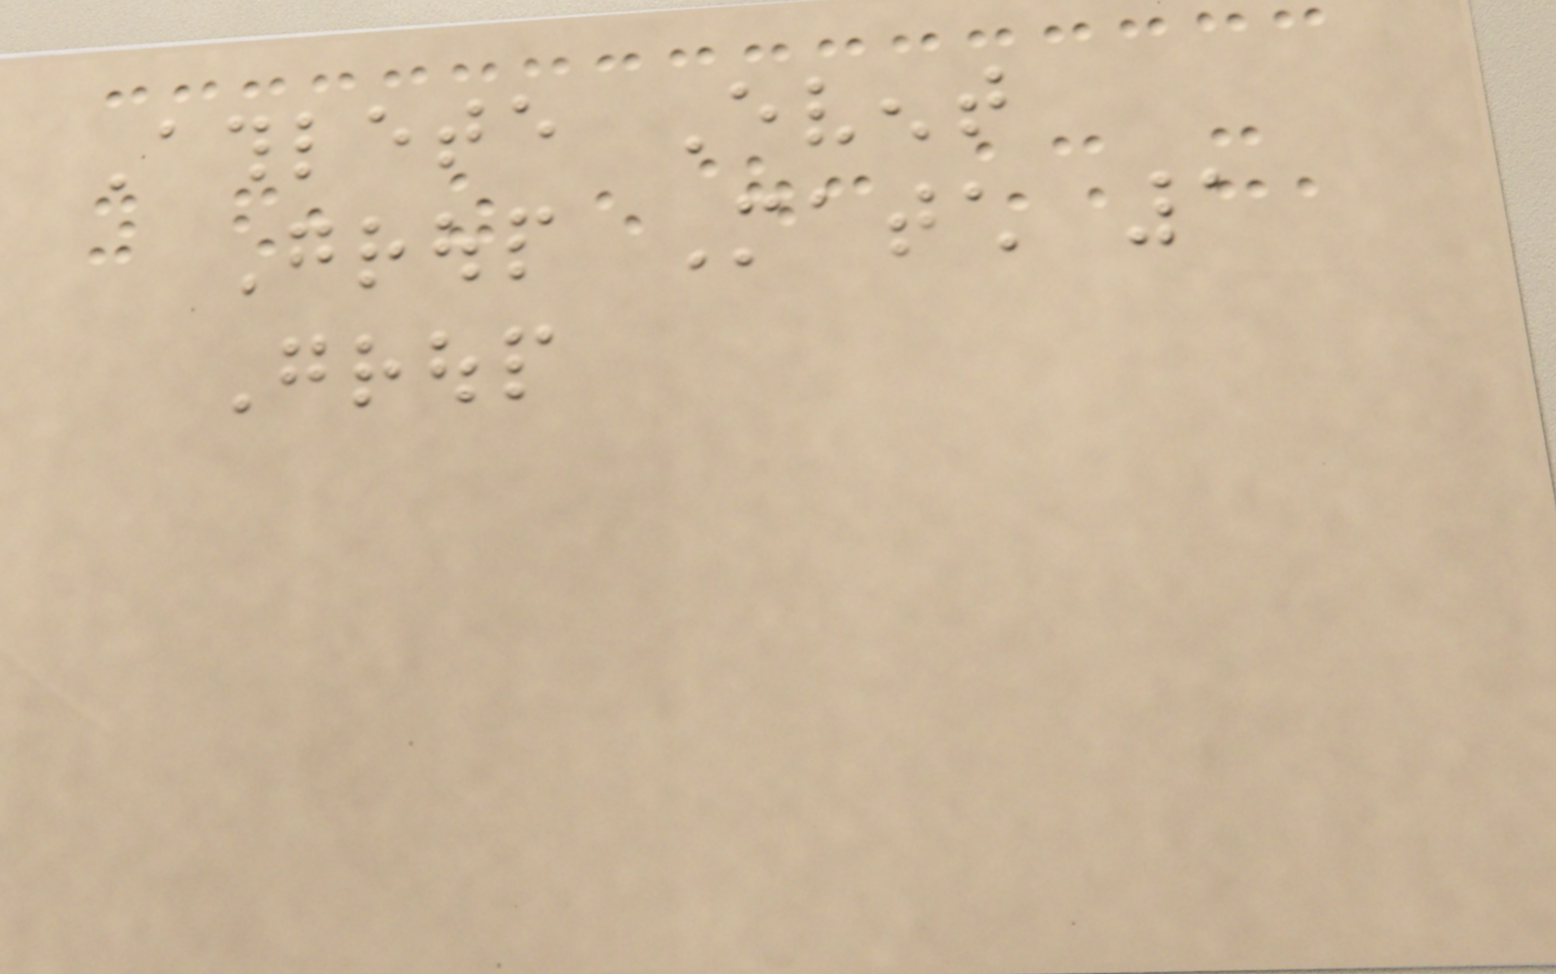Athlete Event
Group Match 1
Group
